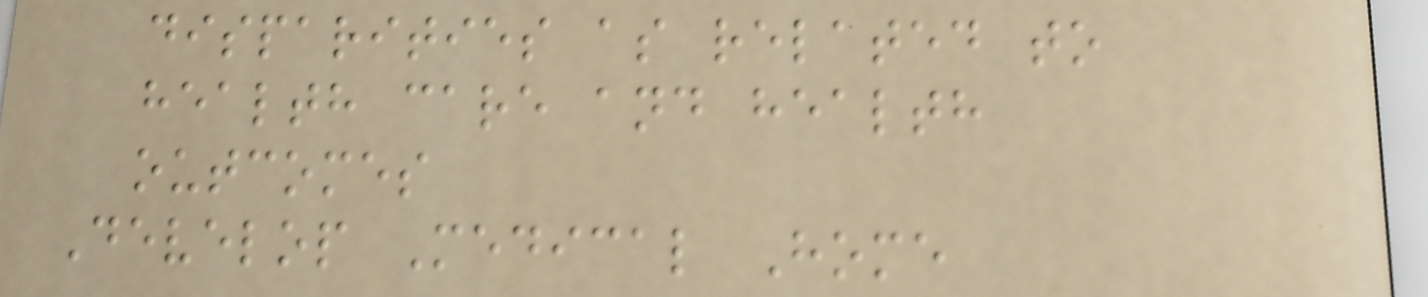disparities as related to
health care and health
outcomes
Develop Medical Home
